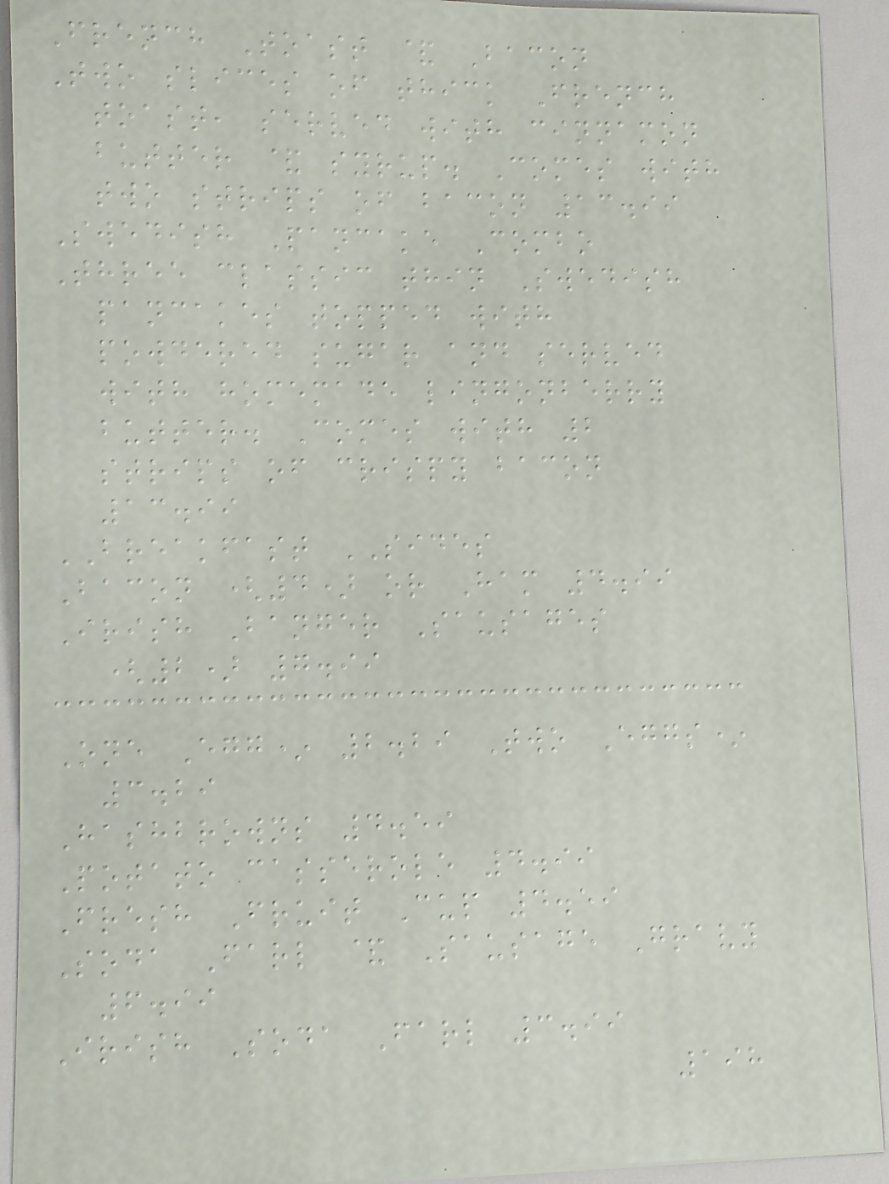French Toast & Bacon
Two slices of thick French
toast, served with cinnamon
butter & syrup. Comes with
two strips of bacon 13.99
Swedish Pancake Combo
Three classic thin Swedish
pancakes topped with
powdered sugar and served
with homemade lingonberry
butter. Comes with 2
strips of crispy bacon
13.99
BREAKFAST SIDES
Bacon (4) or Ham 4.99
Irish Banger Sausages
(2) 7.99
One Egg* 2.29 Two Eggs*
3.29
Hashbrowns 4.59
Potato casserole 4.99
Fresh Fruit Cup 4.59
Soda Farl & Sausage Gravy
6.99
Irish Soda Farl 3.99
198
